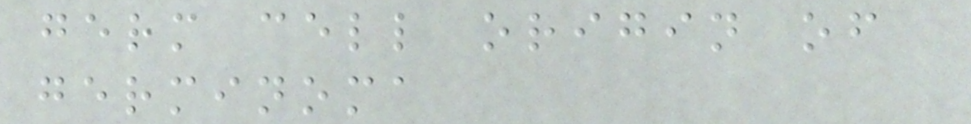germ cell origin of
germinoma
